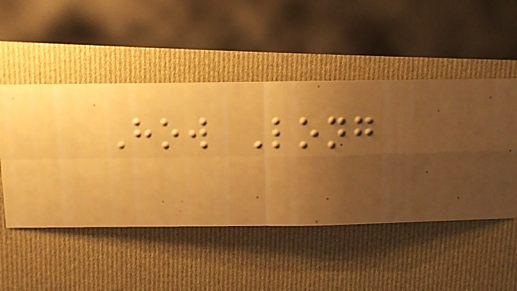How Long
